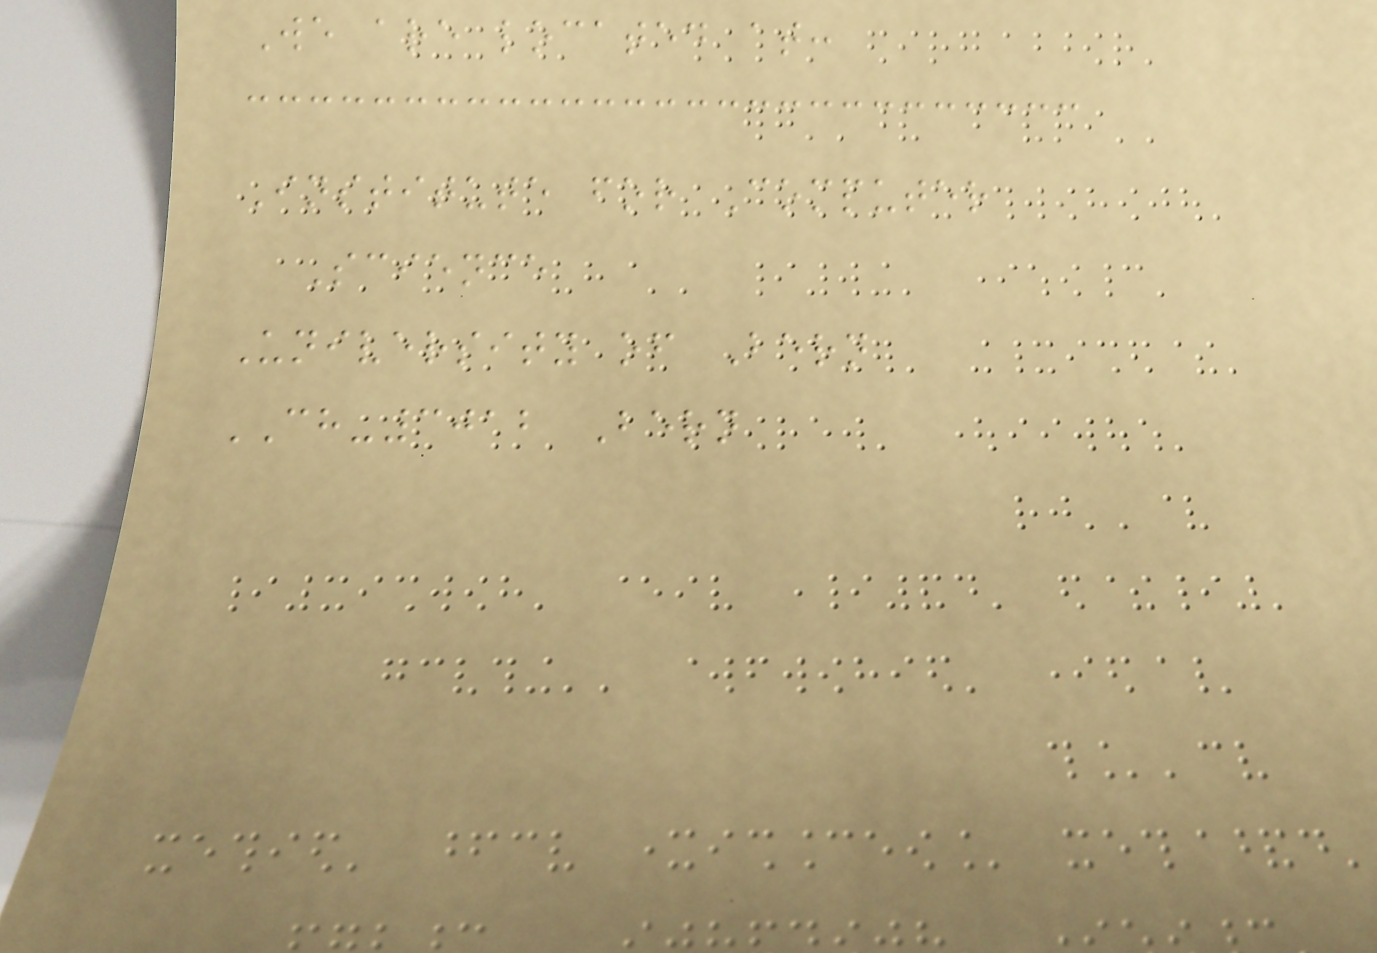We are located at:
Institute for Computer
Science
University of Bern
CH-3012 Bern
